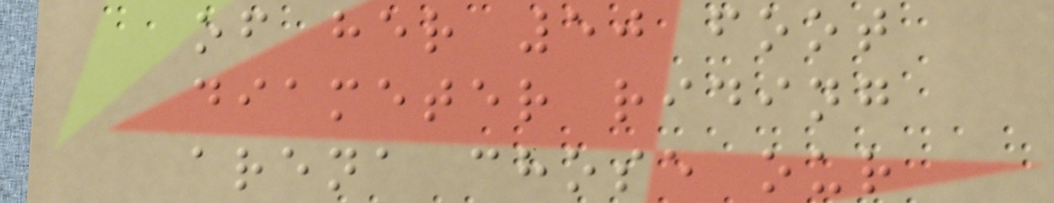of her 50 foot
diameter riding
arena chose our
